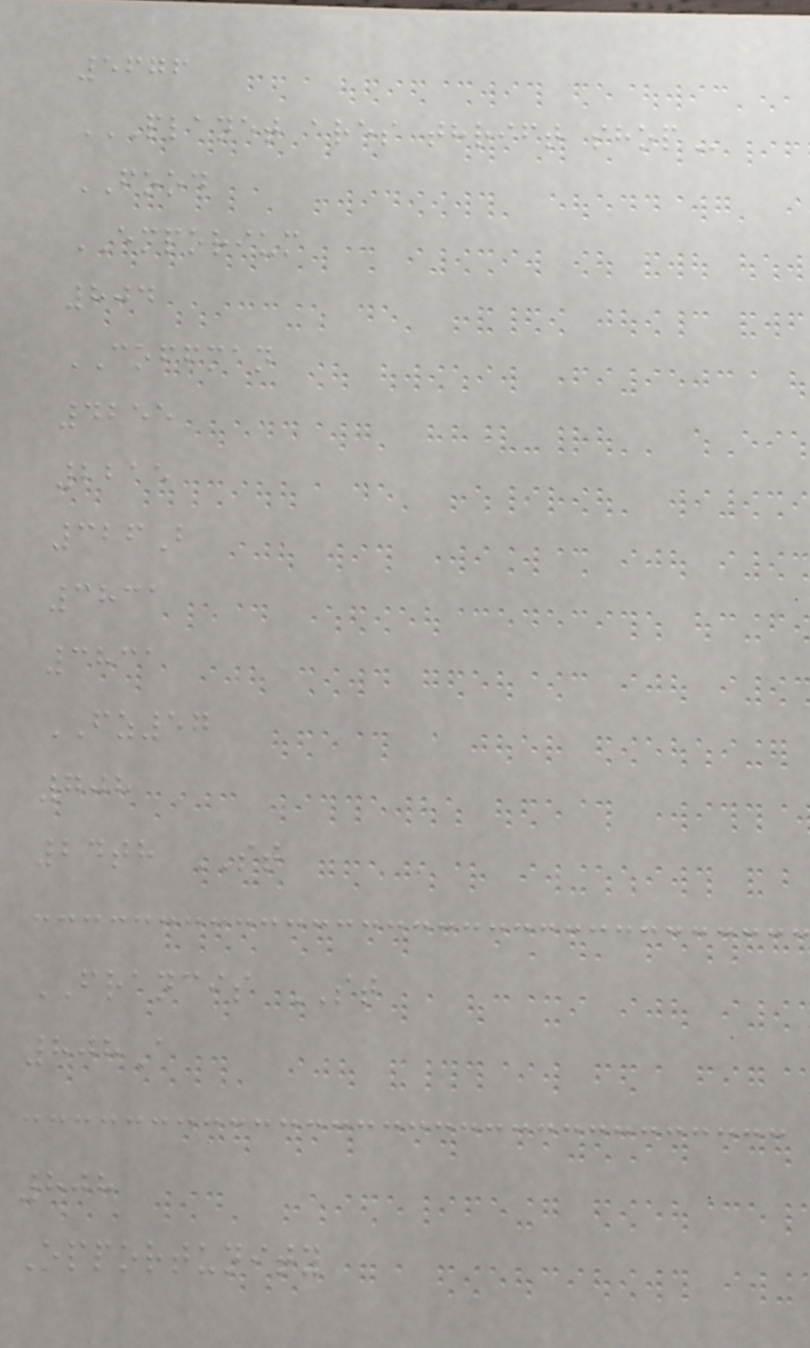5676
PLANET ARES THRIFT SHOP
FOOD
EMPORIUM
804
COFFMAN
4255
2215
326B
3831
3831
FZ57
708
24th ST
FRANCIS ST
808A
808
Opportunity
